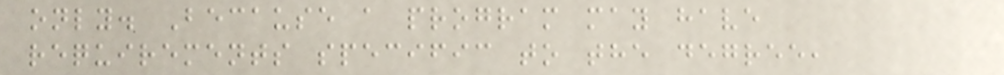only. Because a program may have
requirements specific to the degree,
